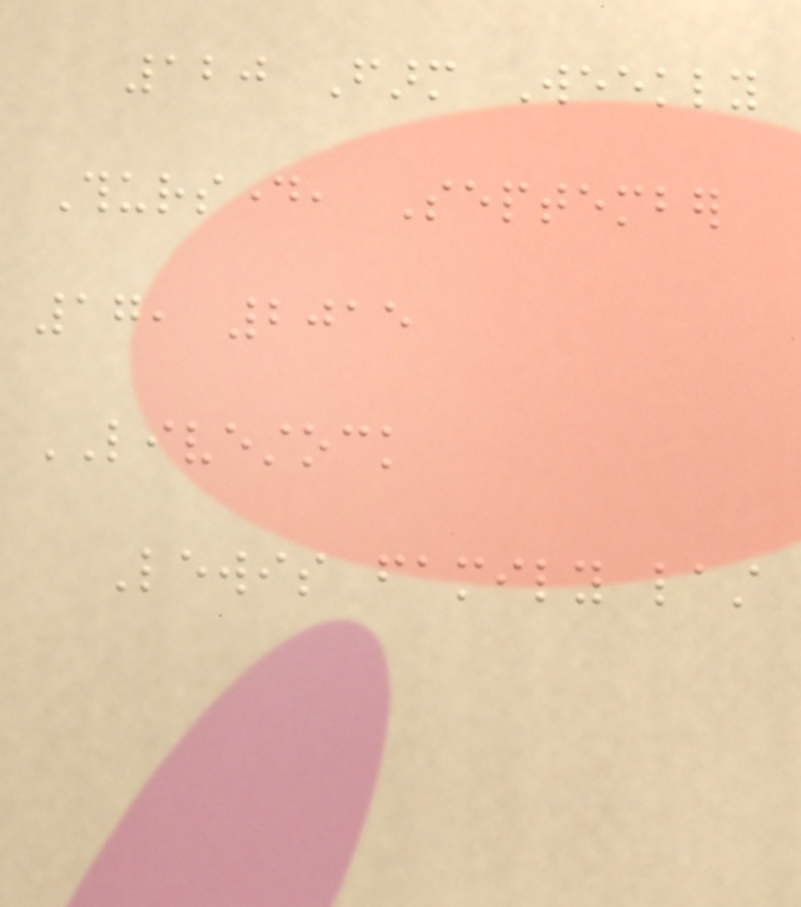120 Farm Weekly
Thursday, September
17, 2015
LIVESTOCK
Lewis family last
